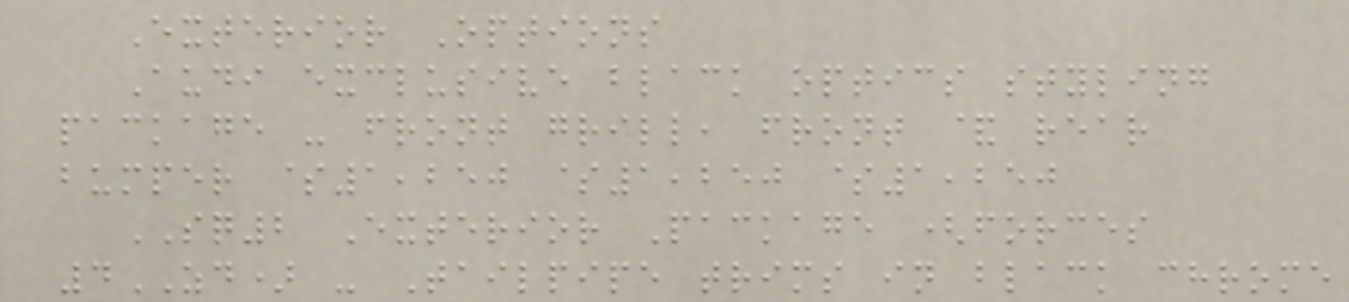Exterior Options
Audi exclusive black optics styling
package - front grill, front & rear
bumper $1,250 $1,250 $1,250
SQ2 Exterior Package (forces
4ZD) - Tailpipe trims in black chrome
